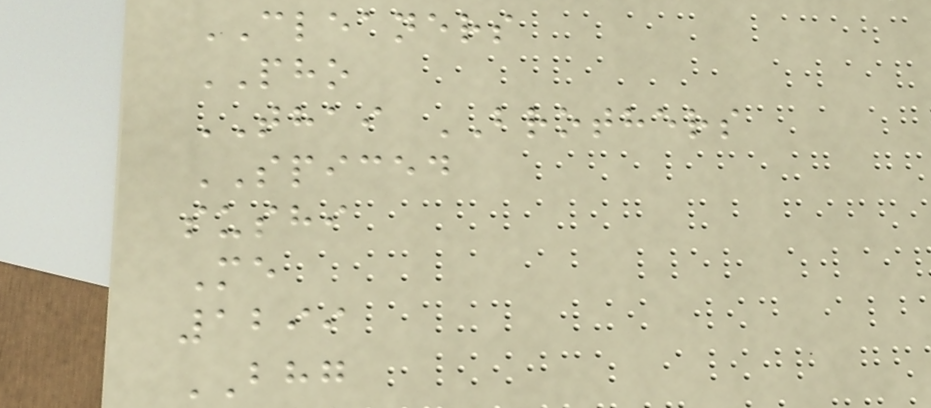CLEANERS
PHO
THAI BROTHERS
SPICED
sushi
Me
1299
BHG
